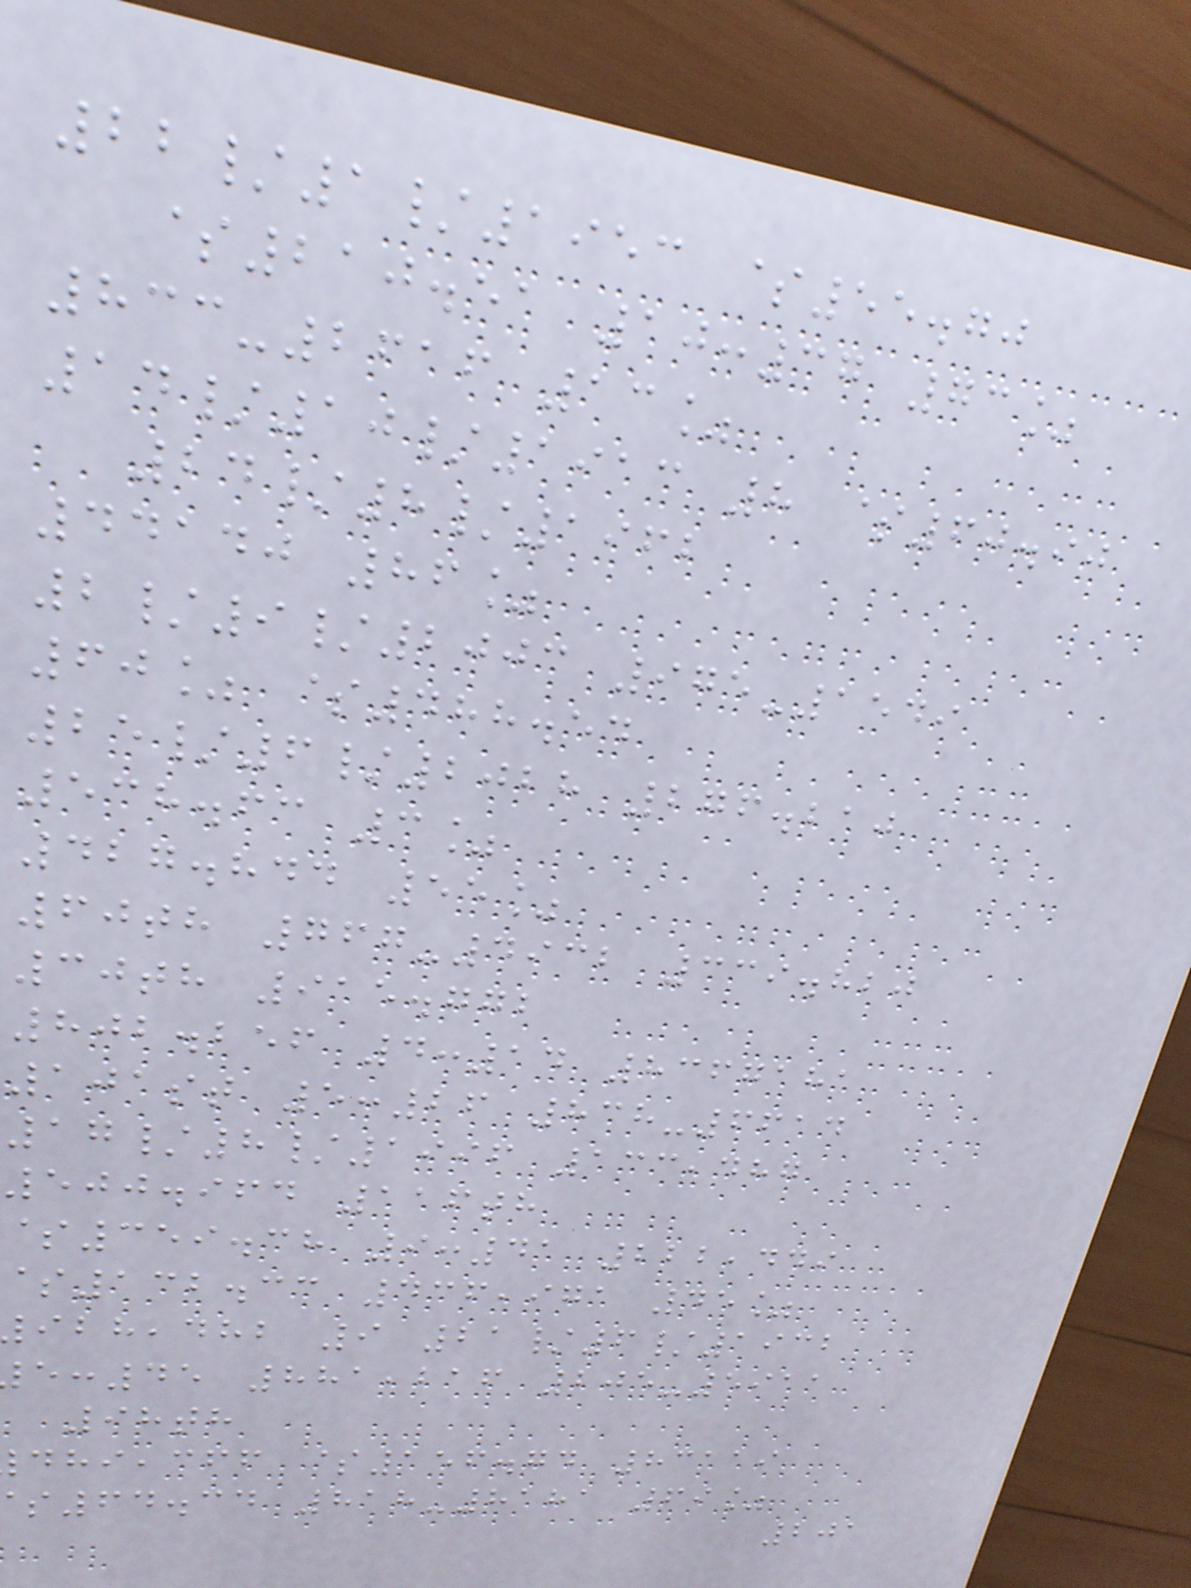22/1/1953 $55.70
$210.51 10:37 73%
833-2616 13%
14/10/1913 8 $60.90
24/8/1962
44140 86%
2/9/2003 975-1549
60% $488.54
25/6/2028 276.210
538.63 3%
427.844 55%
60th 767-4932 339.820
30th 915.772
802.256 4:14 8367181
101st 5:26 838-6614
17/8/1996 133,487
500.964 116th
$359.38 9:41 222,449
132.33 436,971 45%
,dhb 9 21/6/1932
:45 881,216 205-5911
98th
,cff $156.74 83119
64.34 818-8181 69%
201
